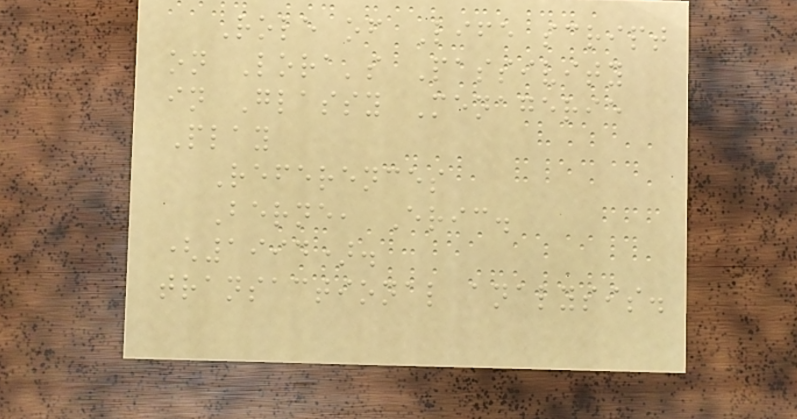Role of Life script
on Lora's Passivity
in Glassy Menagerie
Play
References
Berne, Eric.
(1994).
transactional analysis.
